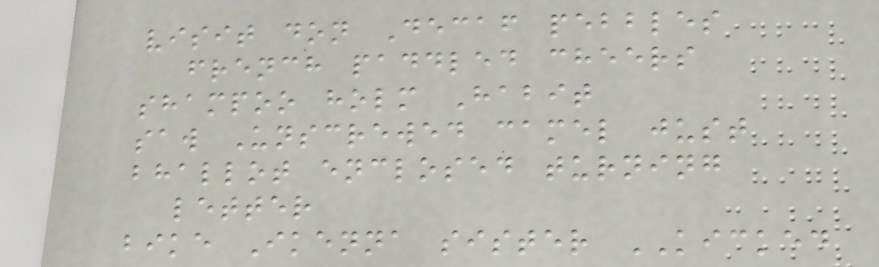visit don Decaf pebbles
french paddled cheers
shampoo holm Habit
saw Unscrewed camel just
bhallot enclosed turning
letter
bike Ikenna sister KICKED
